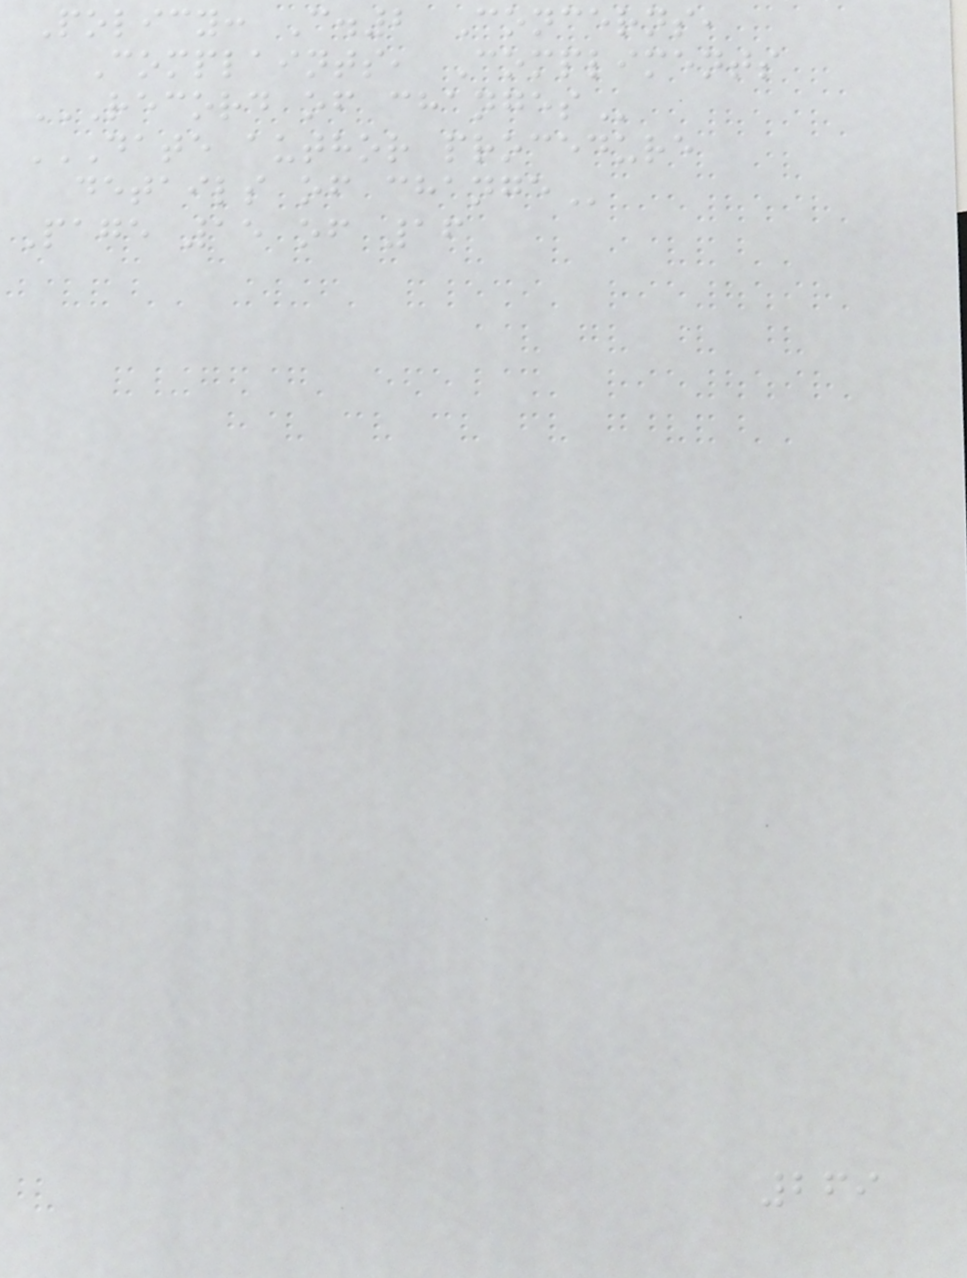Policy: C.2 Concerns,
Complaints, Compliments
RECORD OF CHANGES
DATE AUTHOR PROCEDURE
DETAILS OF CHANGE
Page 15 of 16
269
